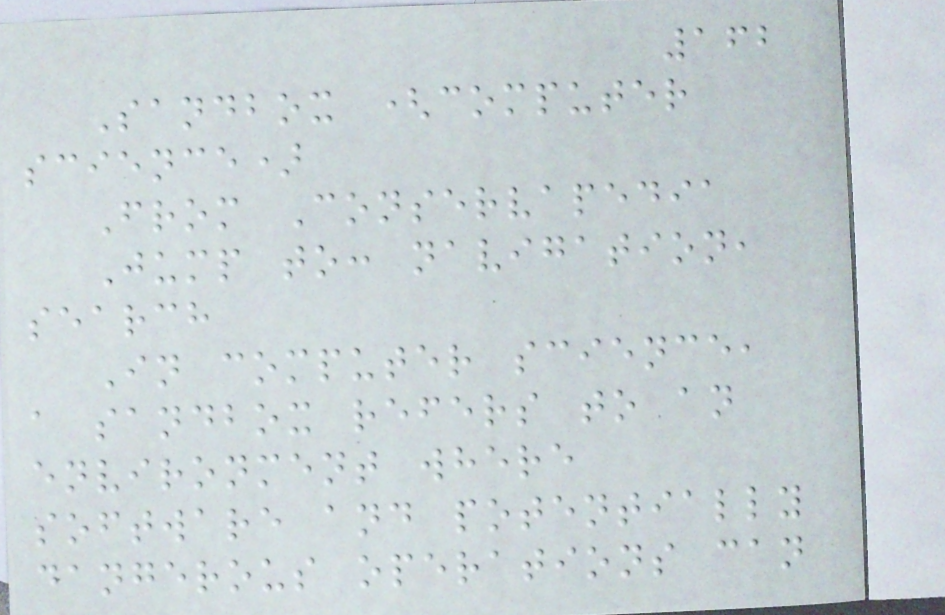162
Sandbox (computer
science)
From Conservapedia
Jump to: navigation,
search
In computer science,
a sandbox refers to an
environment where
software and potentially
dangerous operations can
